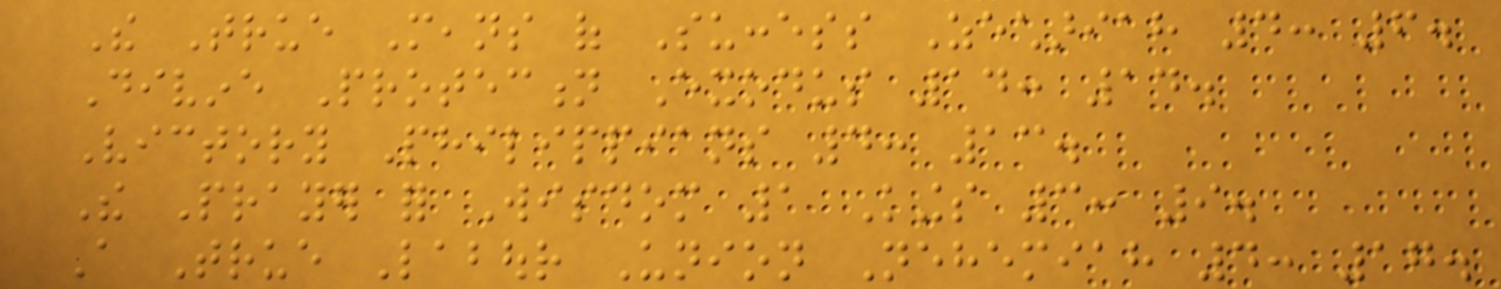The True Means of Success Zechariah 4: 6.
Divine Protection Exodus 14: 14.
Victory Philippians 4: 13.
The Prayer for Wisdom 1 Kings 3: 9.
A True Labour Union Nehemiah 4: 17.
